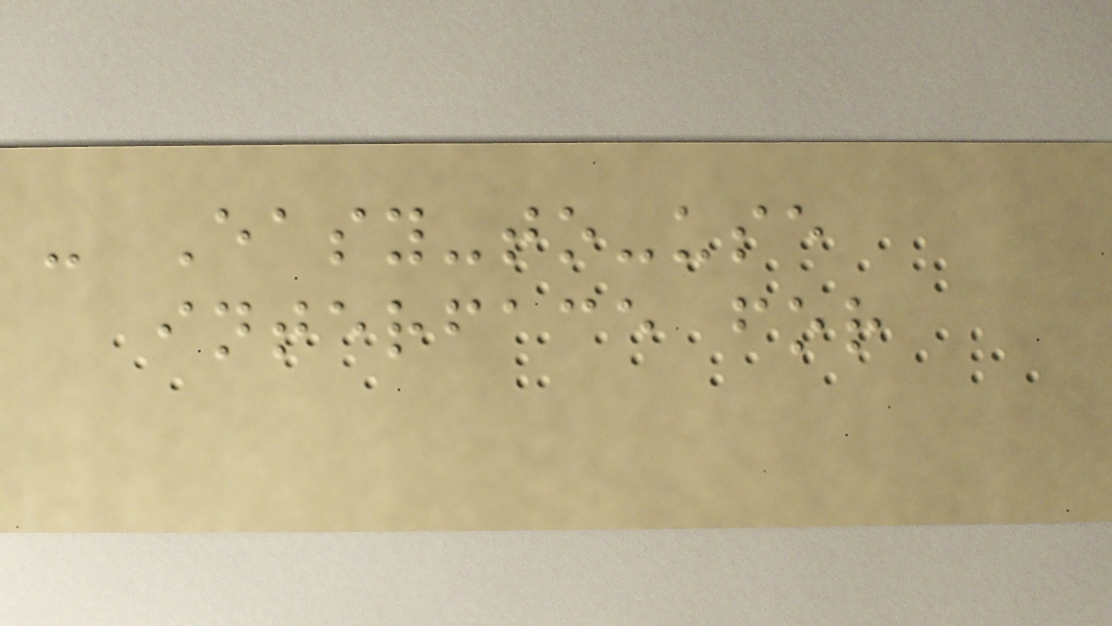- Easy-to-use
interface for
